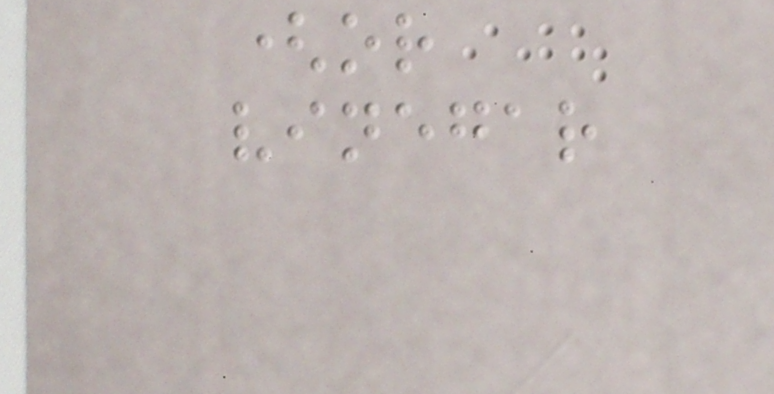(or
vinegar
